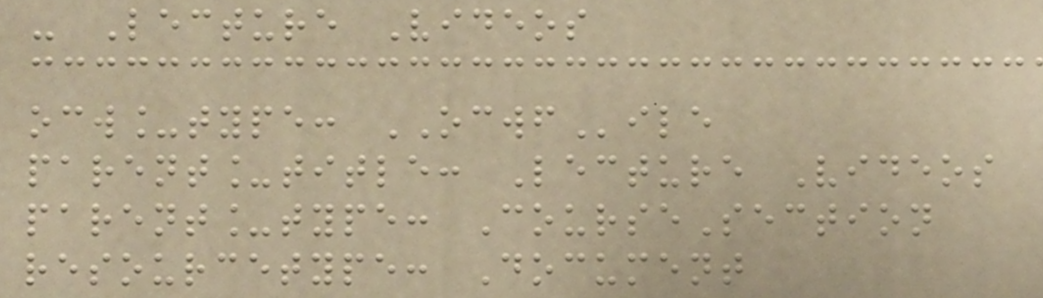- Lecture Videos
ocw_type: OCWFile
parent_title: Lecture Videos
parent_type: CourseSection
resourcetype: Document
